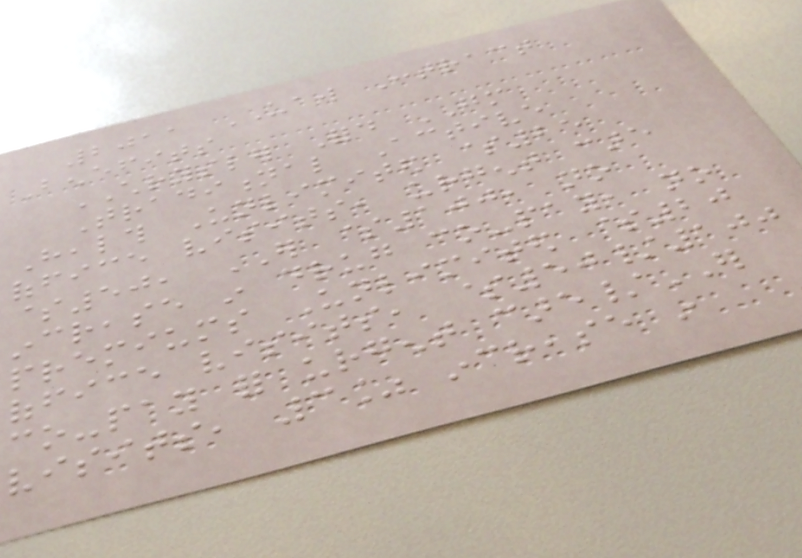2011 UAW Contract
Benefits
CHRYSLER Ford GM
Traditional Active
Health Unlimited $25
office visits, urgent care
$50, ER $100, no
increase in drug co-pay, no
premiums Unlimited $20
office visits, $50/100
co-pay for urgent care/ER
visits, 3% increase in
